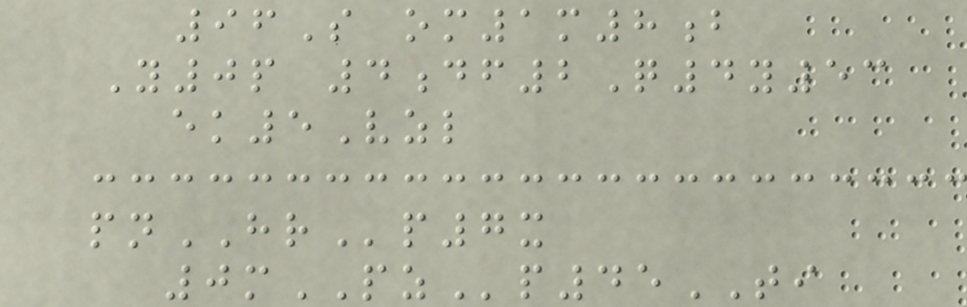96S om1m8b
Y0p 4df2Q4y53
ek5Vzl
pnHRp7x
0mPZp45TI
